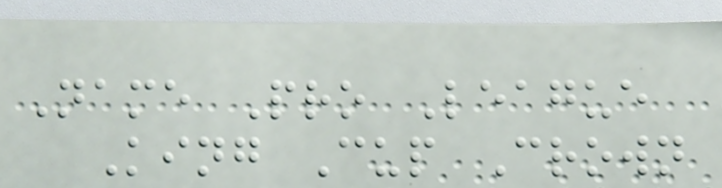Name Pro League
King Cup Crown
